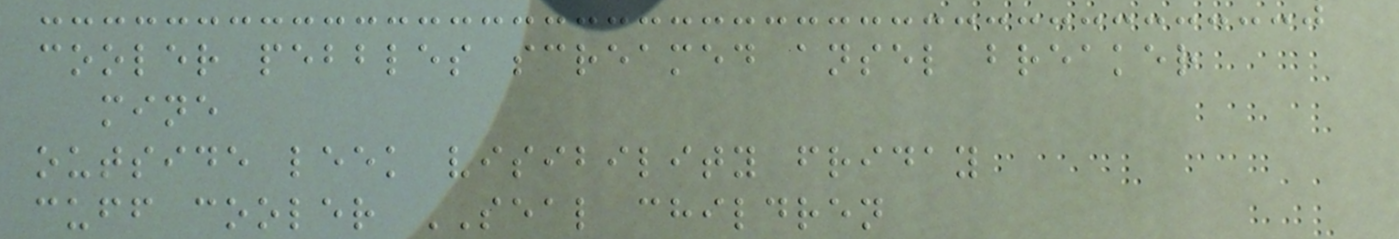cooler pebbles screamed ansel breaker
mine
outside leek visibility friday
cuff cooler SEAL children
